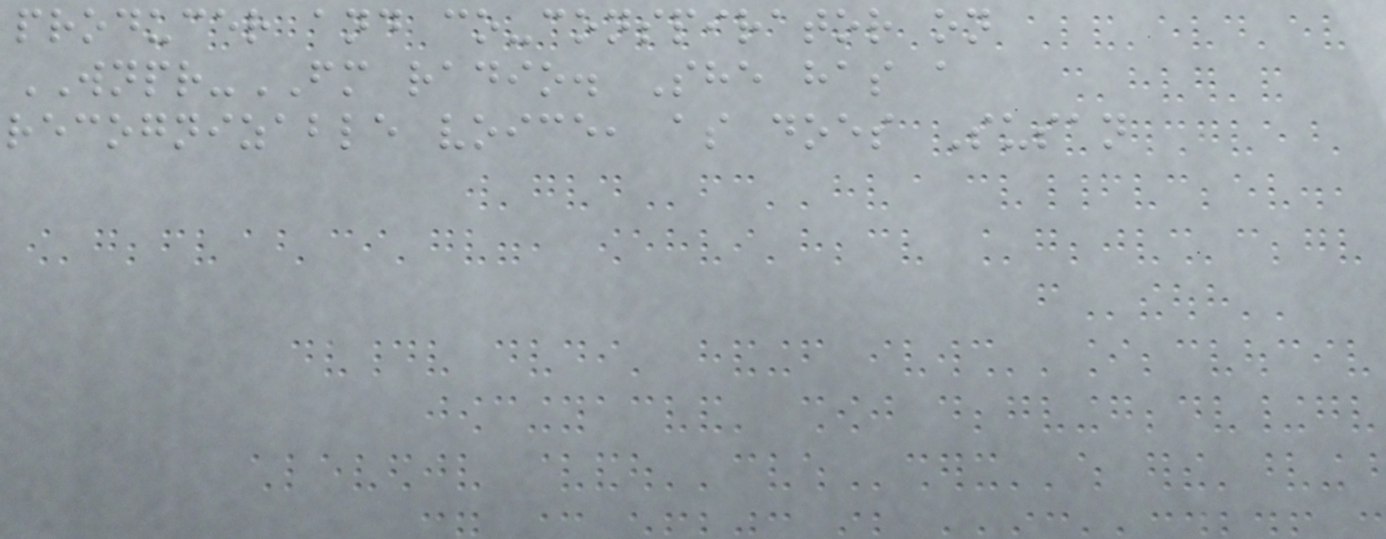producer and co-conspirator on
WNPR-FM radio. She has a
recognizable voice, as does Susan
